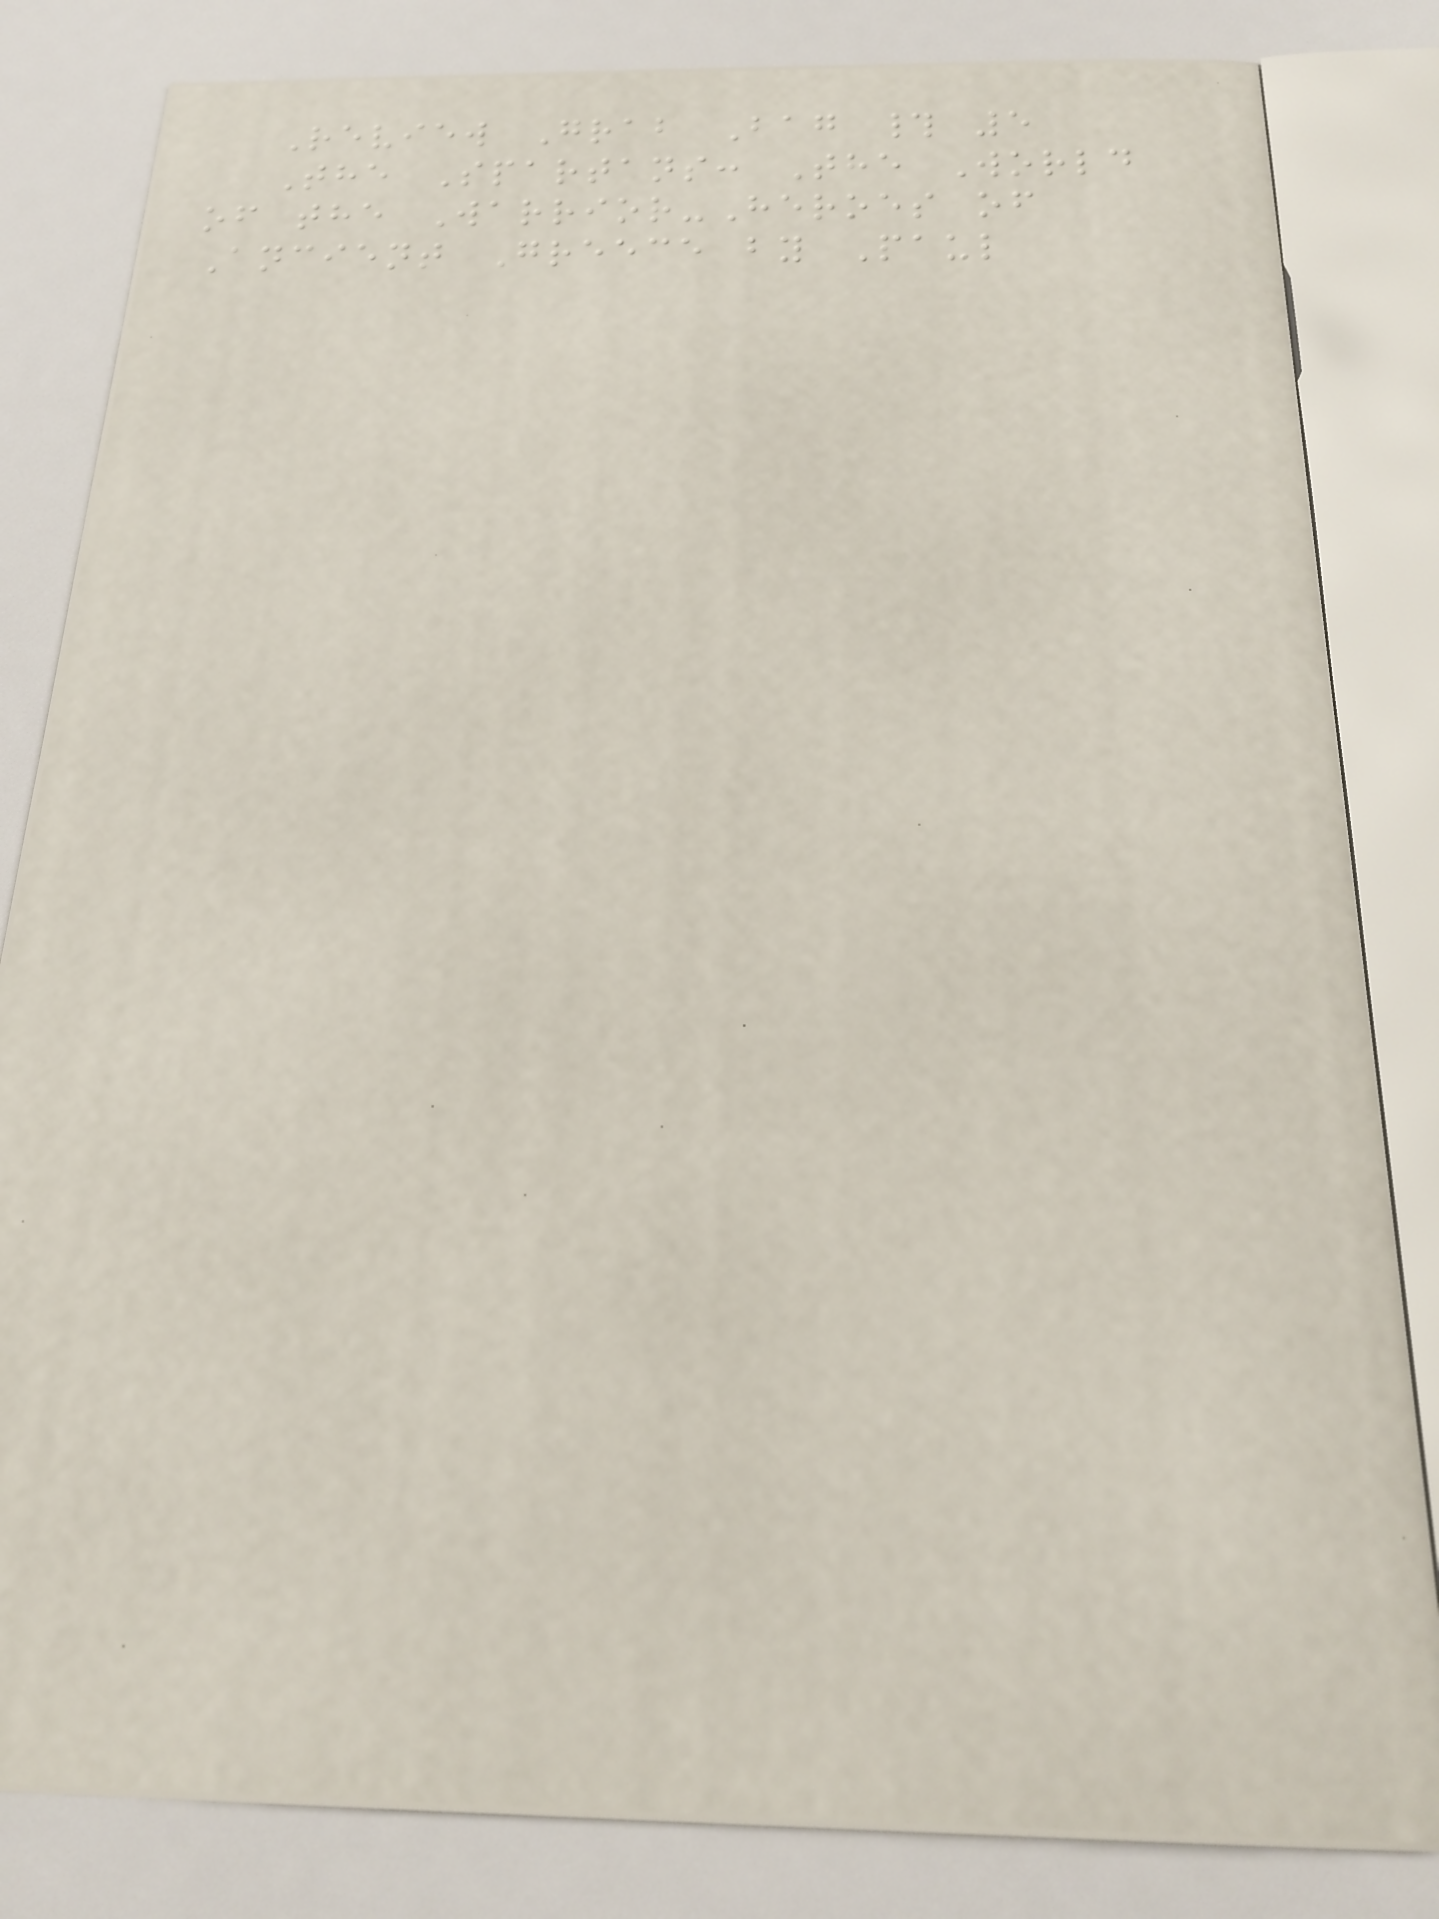Review Grab Bag # 5
The Spartans: The World
of the Warrior-Heroes of
Ancient Greece by Paul
